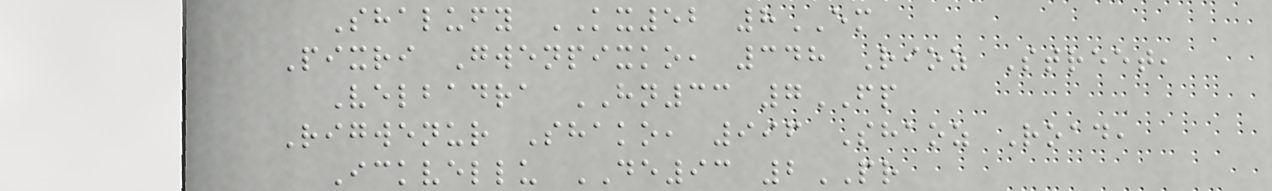Shalufy KX52 8EM
Pixri Gwenpixko, 348 Rioz Street,
Velbadra HN33 7FP
Rigwenur Shako, 996 Shaoz Road,
Ickvellu DE93 2PR
